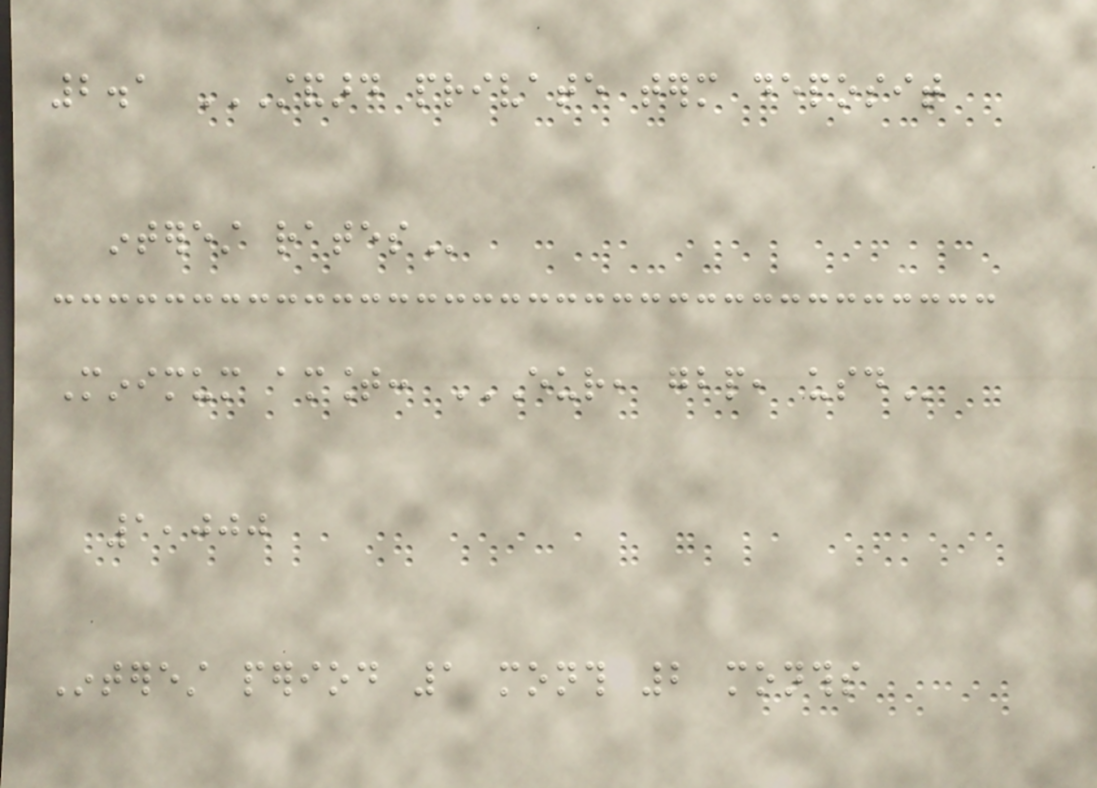2.1 STANDARD PRIVATE TERM DEPOSIT
INTEREST RATES
Minimum amount: EUR, GBP, USD
1,000
Interest period 1 month 2 months
